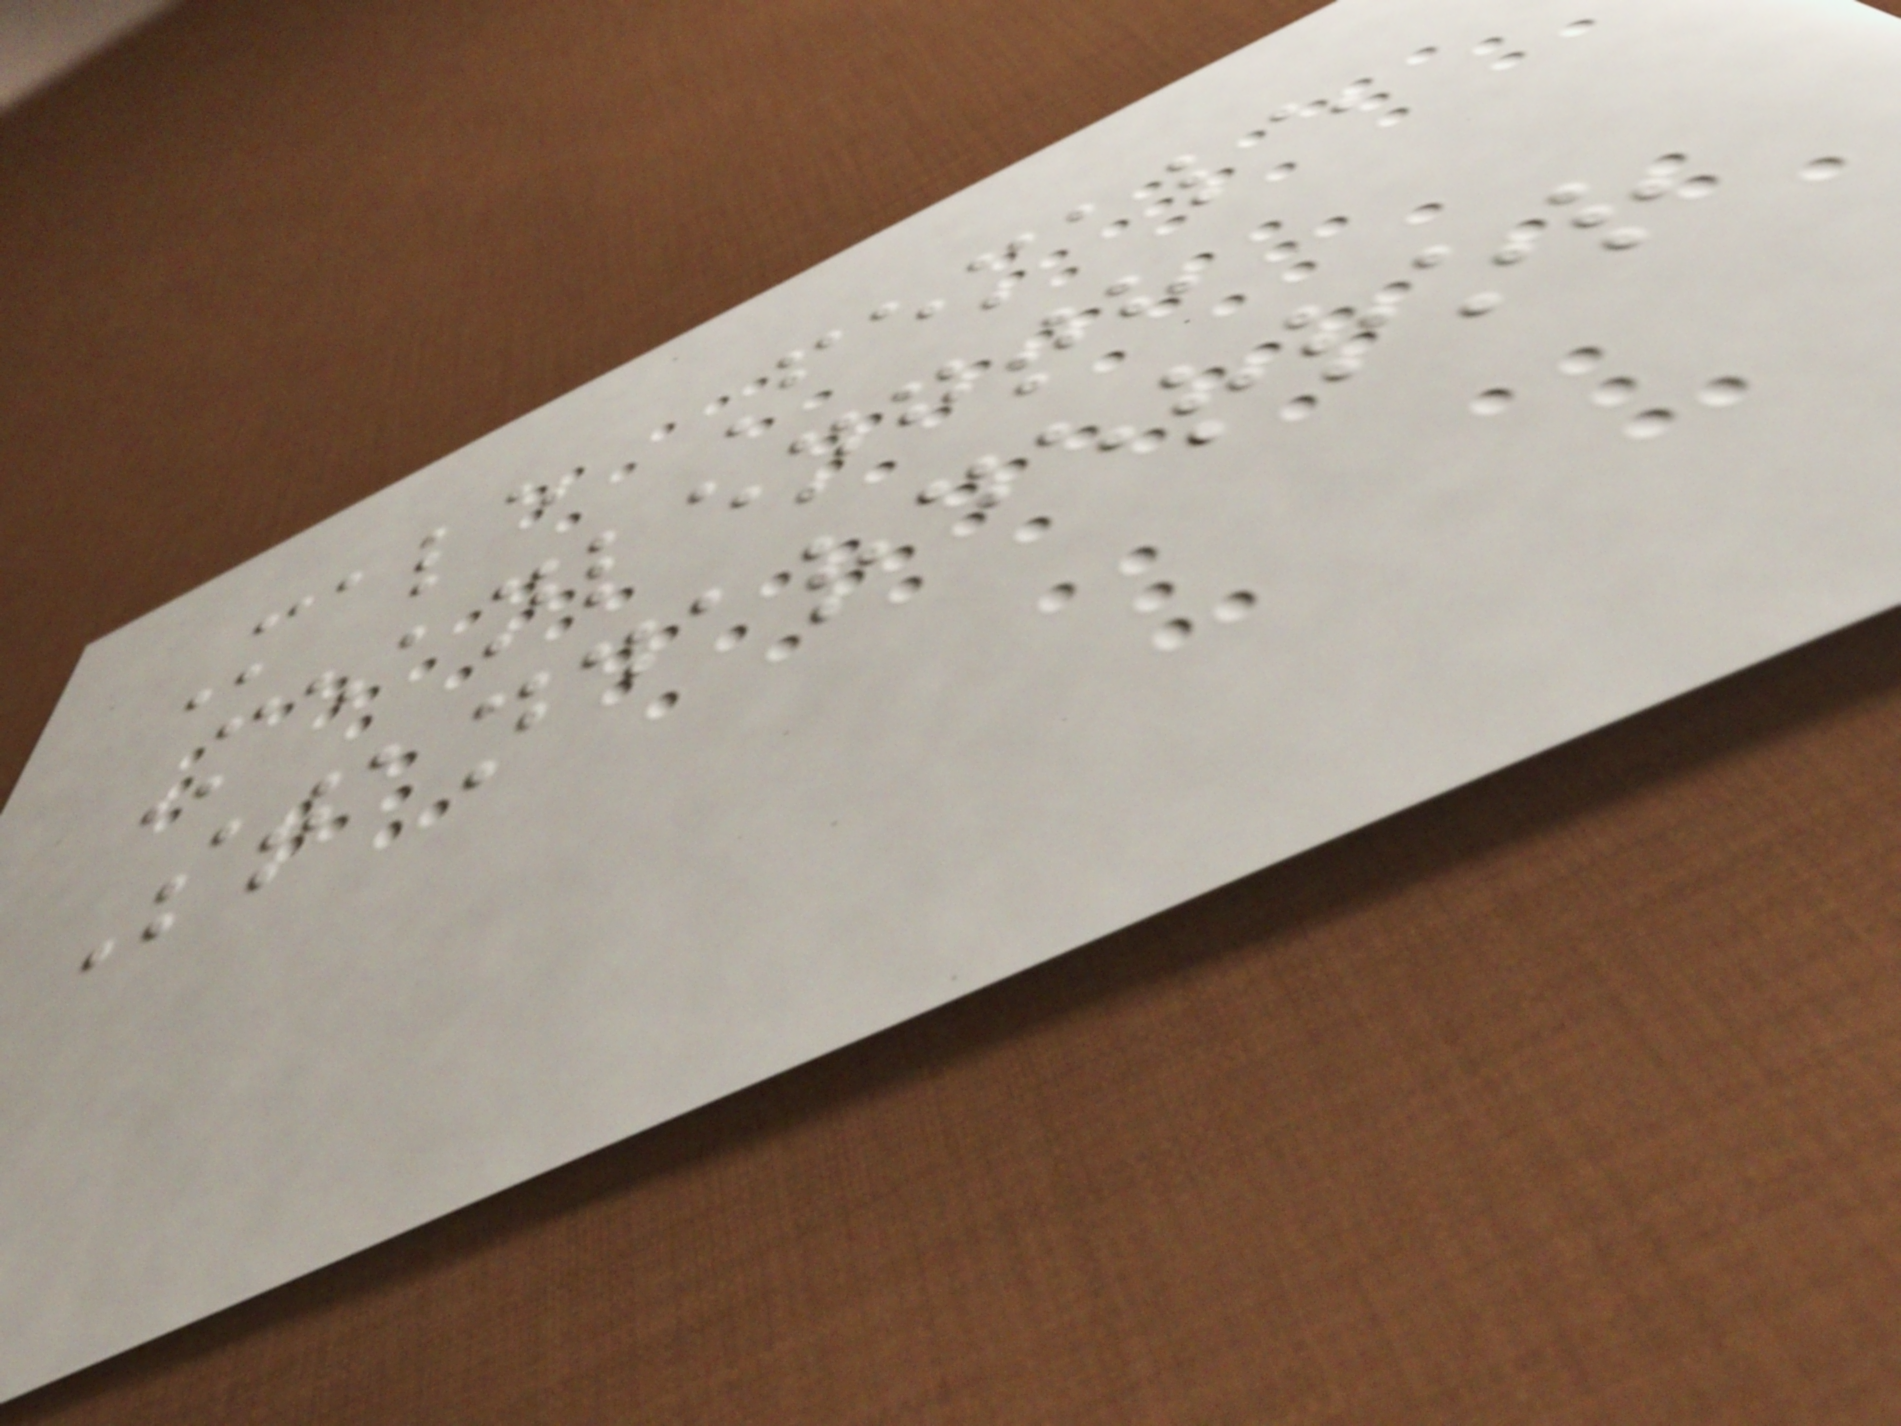Male Female
Meanlength
Standarderror
